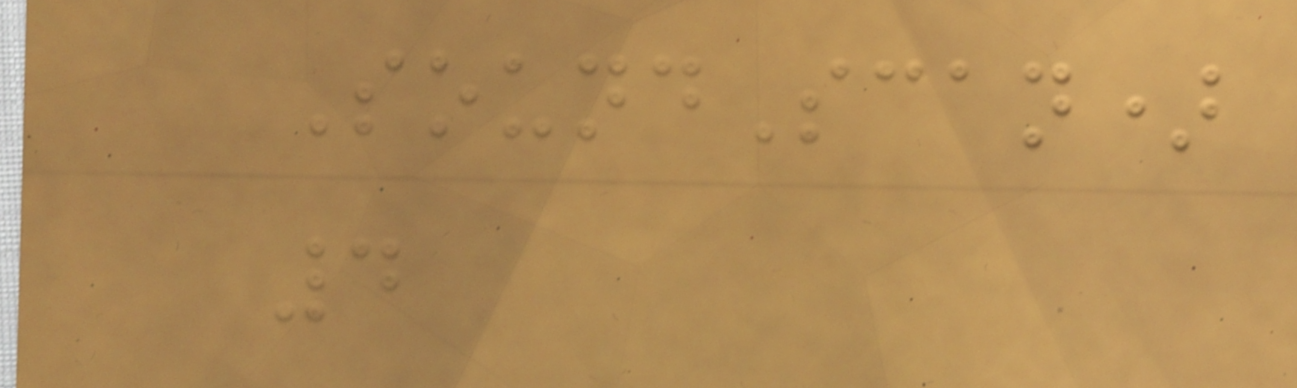SoundScan)
4
